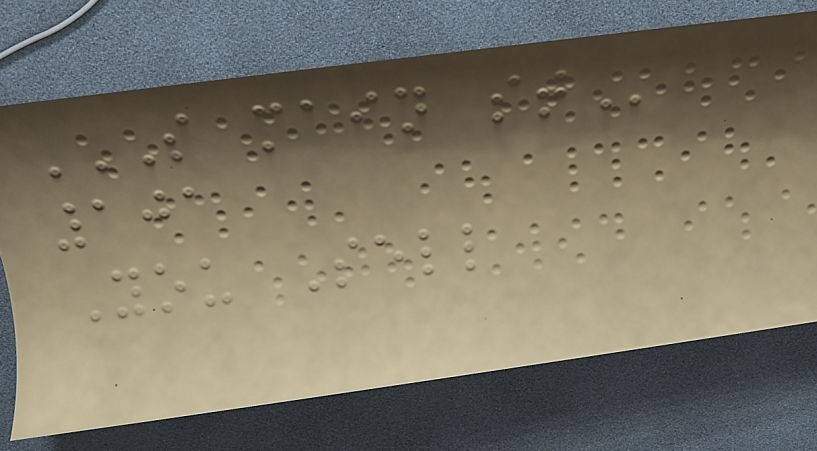S MAIN ST
101
You Sell
